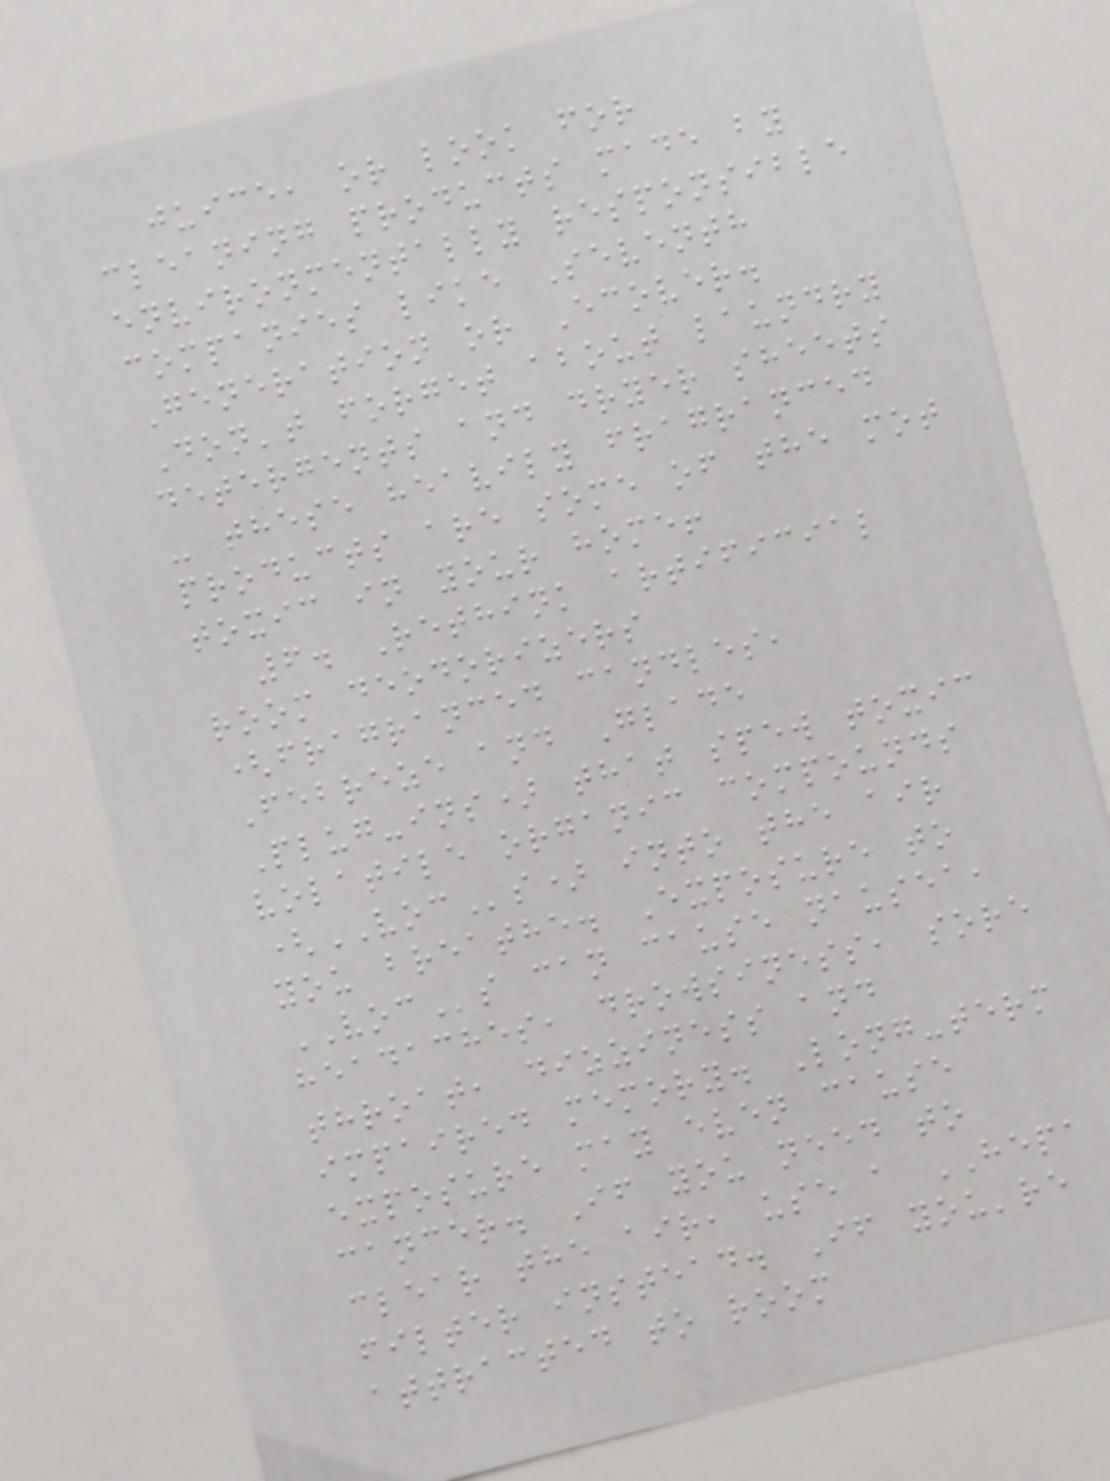juice, or look for
cleaning products made by
environmentally responsible
companies like Seventh
Generation or Ecover.
Don't forget about laundry
detergents and dryer sheets
- these heavily fragranced
products are some of the mot
toxic in your home!
6. Rethink artificial
room deodorizers
(fragranced candles,
Febreze and Glade
Plug-ins) that spew toxic
volatile organic compounds
(VOCs) into the air
you breathe. Exposure to
VOCs can cause nausea,
headaches, drowsiness, sore
throat, dizziness and
impaired memory. Long-term
exposure may even cause
cancer. If you need to
clear the air, use a HEPA
filter instead. If you're
attracted to room
